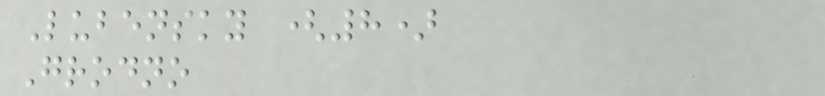Lubensky (8)
Grodno
